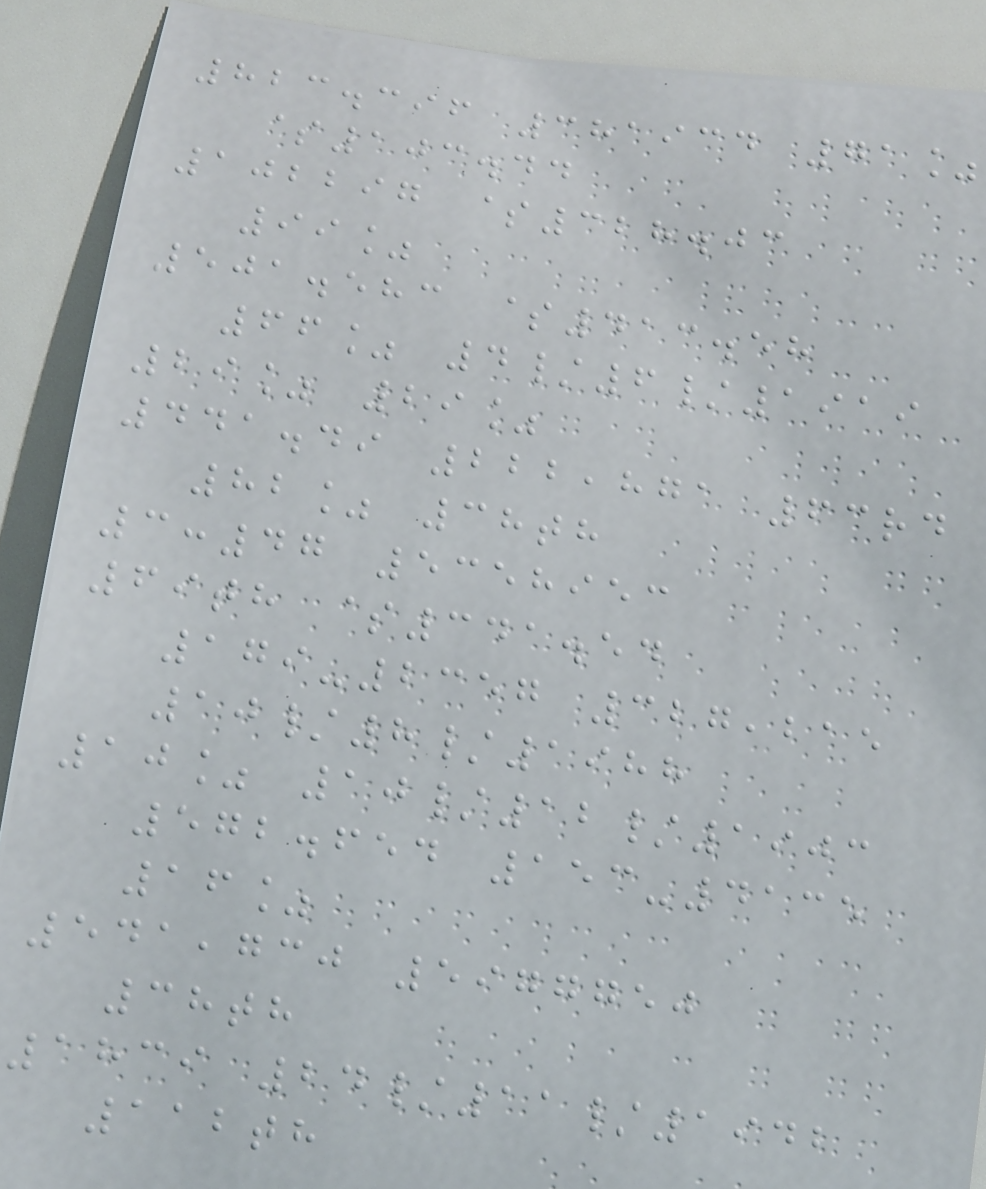823.396 381934 71%
$103.44
102297 $328.03
99%
501.583 $413.58
66% 4/6/1919
29% 29%
441.49 222,871 63rd
82% 38th
3:47 5358953
69th $341.54
179-2357 327,215
10/8/1988
10% 10/12/1903
572.654 153-4135
16%
541,730 5977750
38th
1839 24/11/1942
112th
